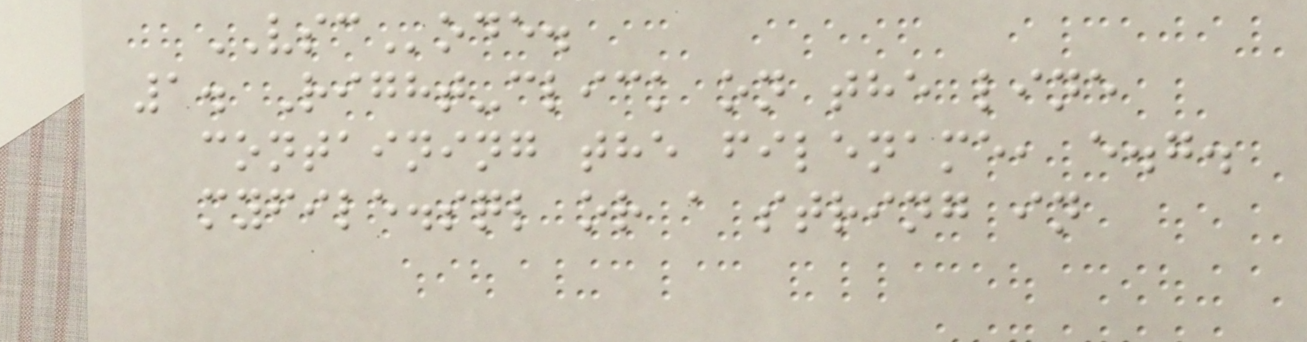VSCode.
1. Right-click on the line
containing the filename, e.g.
myfile.sql or a string in
